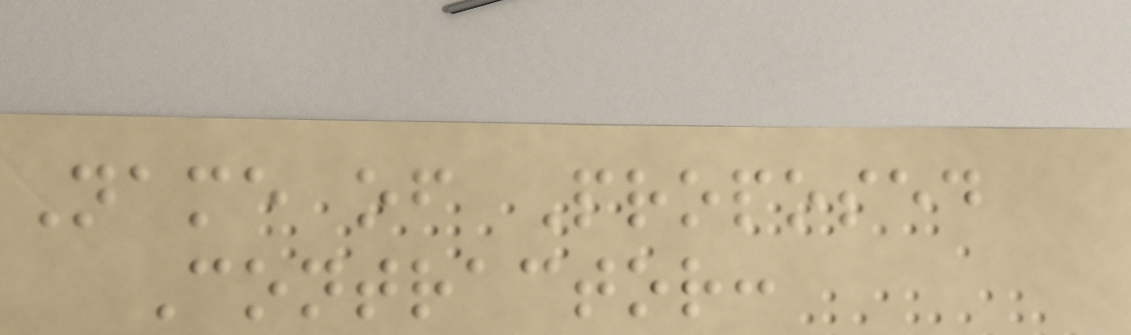Name of Proposed
Contractor:
